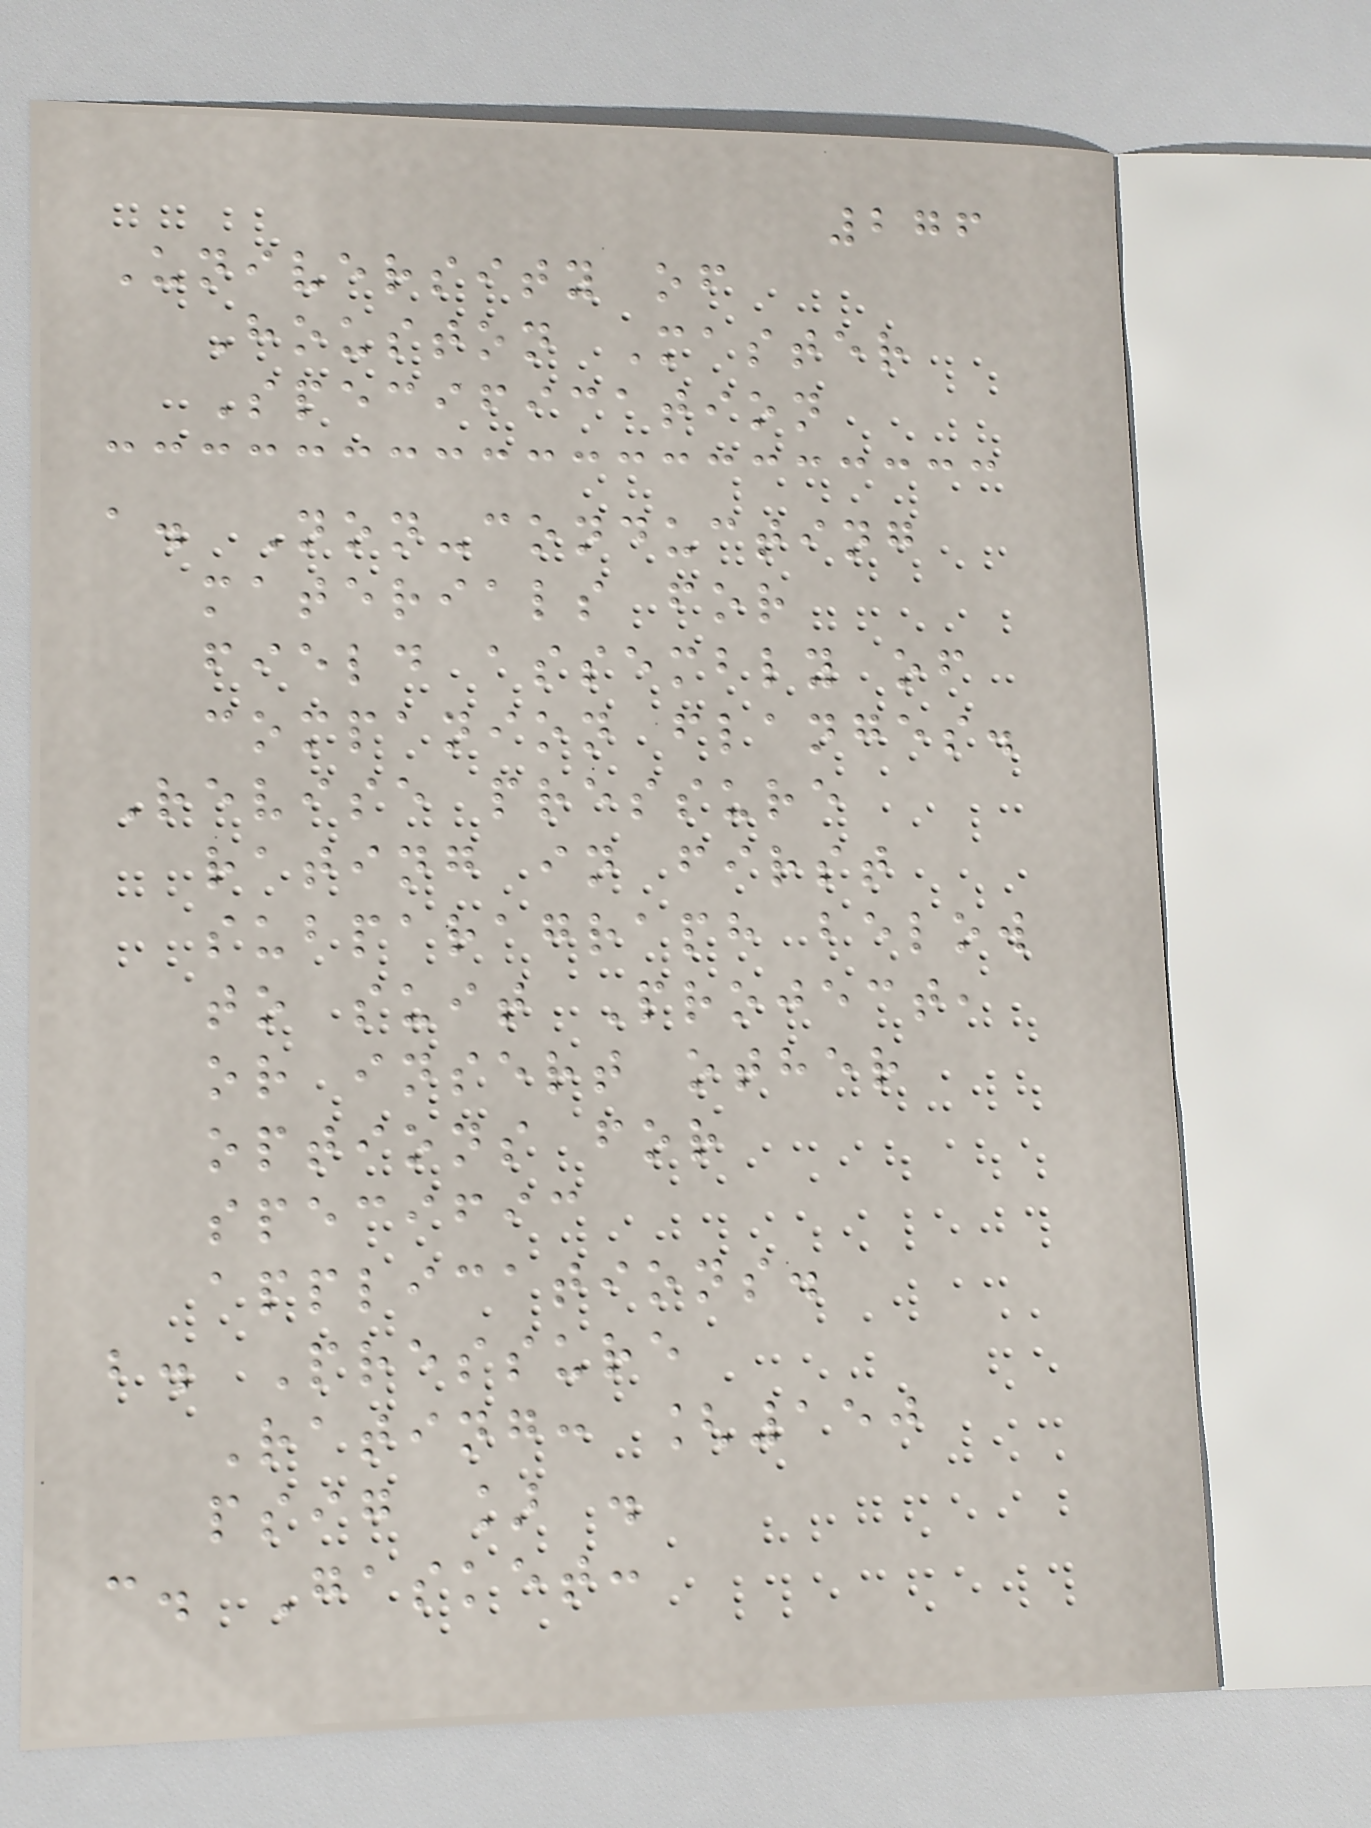276
University of
Houston Master
Specification
a. Non-conducting
materials for
field assembly of
companion flanges.
Revise pressure
rating in first
subparagraph below
to suit Project,
or insert other
options for
specific
applications.
b. Pressure
Rating: [150
psig ] .
c. Gasket:
